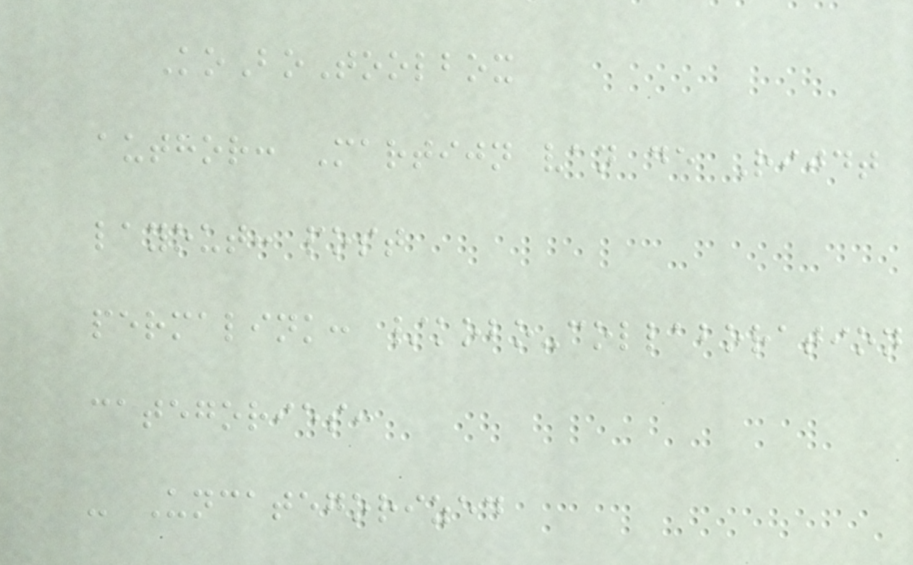KoBoToolbox
author: Martijn van de Rijdt
layout: post
permalink: /kobo-collaboration
categories:
- Uncategorized
